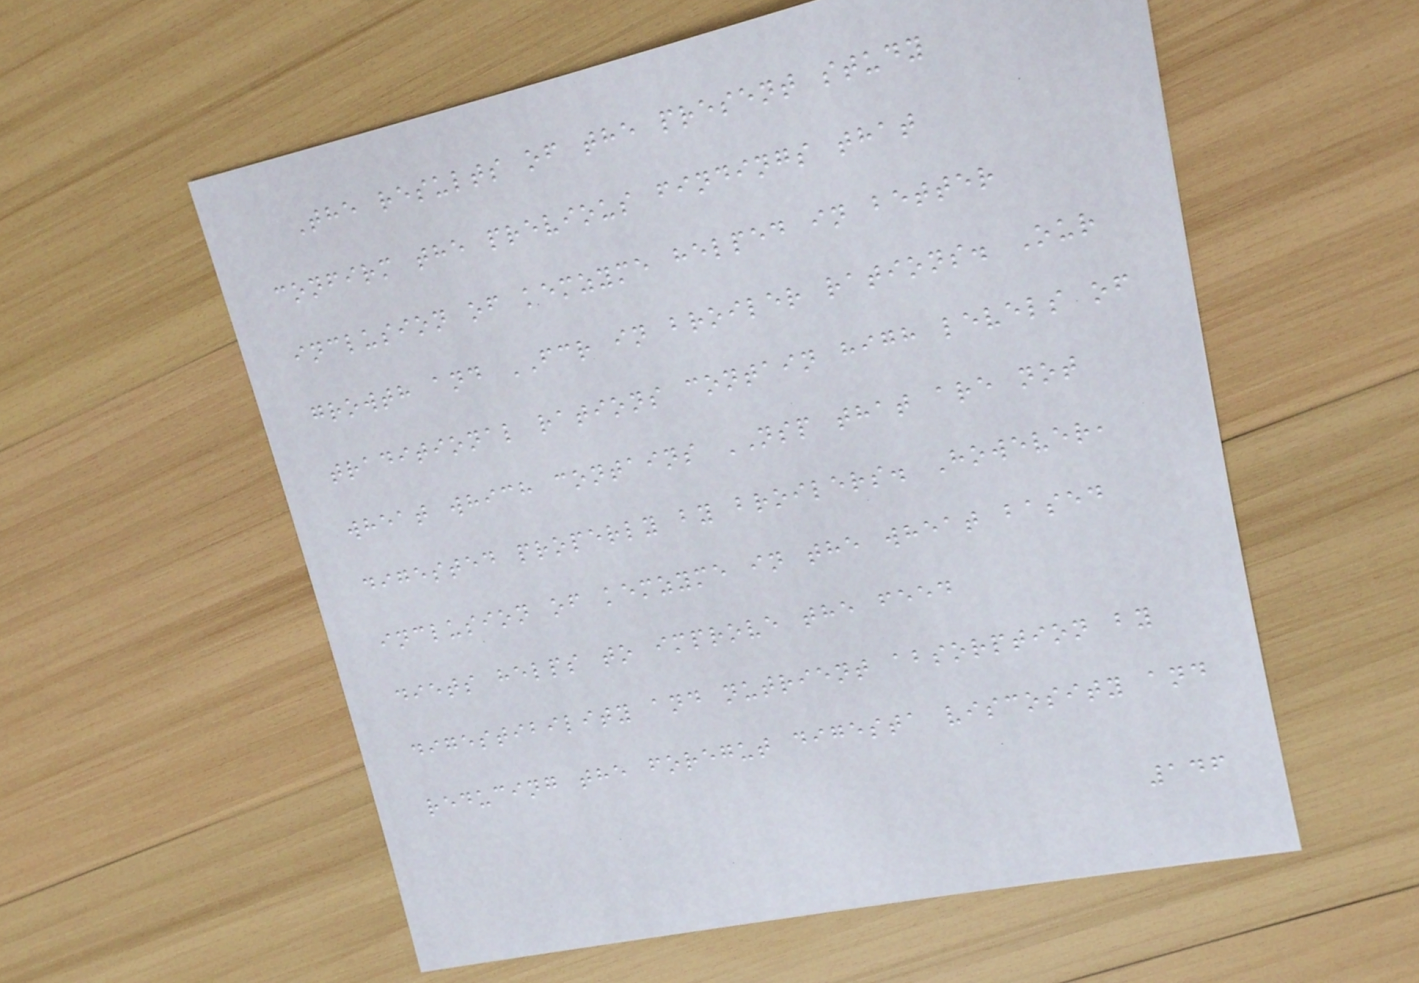The results of the present study
confirm the previous findings that
inclusion of kemzyme helped in better
growth and FCR in broiler rations. Our
traditional rations contain high levels of
wheat which contains NSP that are not
digested properly by broilers. However,
inclusion of kemzyme in the wheat based
diets helps to improve the feed
digestibility and nutrient absorption by
reducing the foregut digesta viscosity and
146
